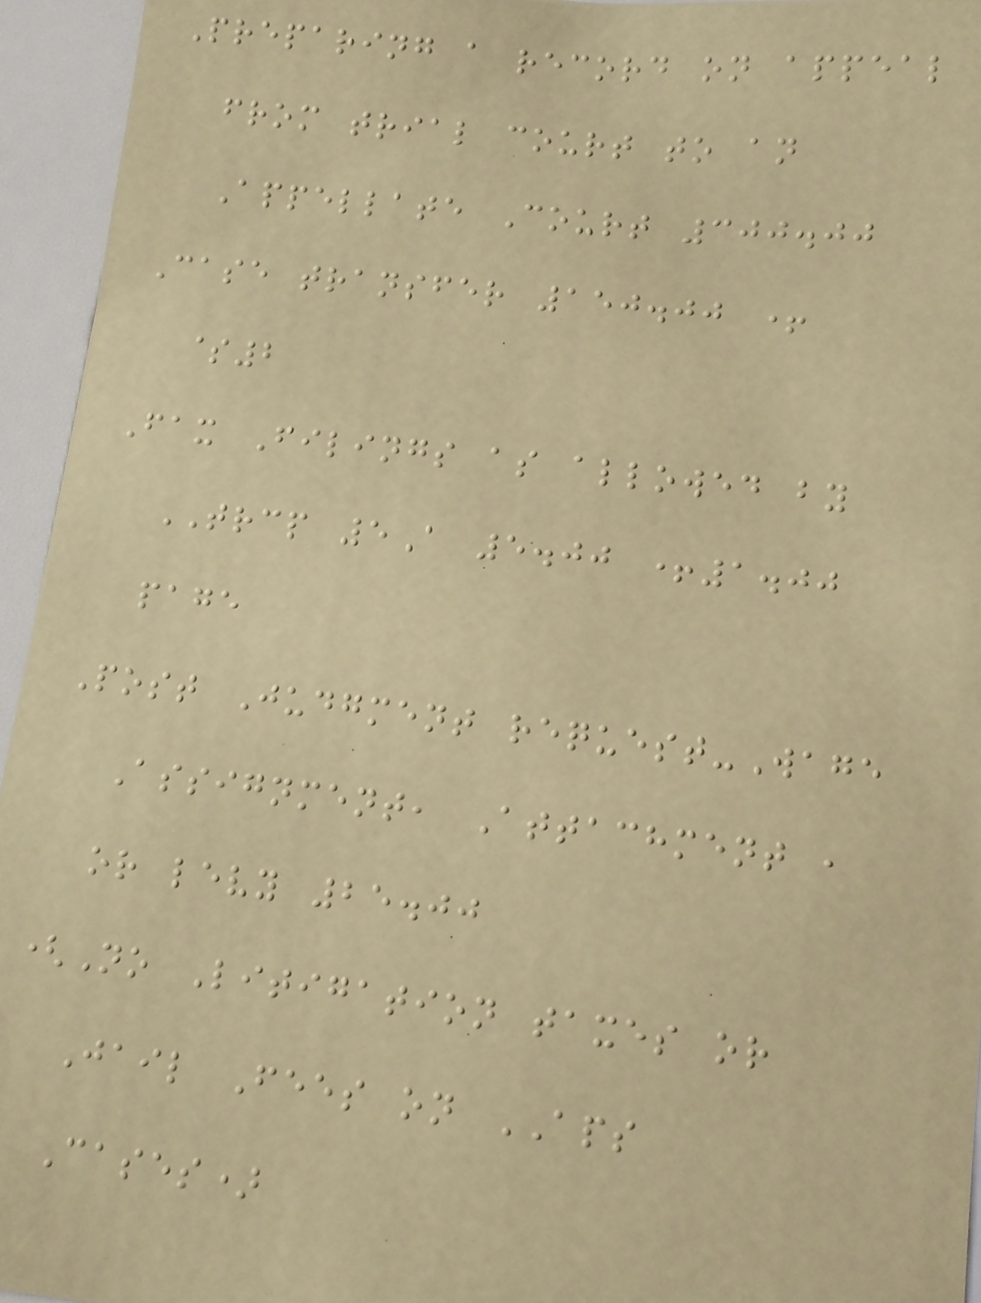Preparing a record on appeal
from trial court to an
Appellate Court 300.00
Case transfer 150.00 +
$2
Fax Filings as allowed by
TRCP 5A 5.00 +1.00
page
Post Judgment request-Wage
Assignment, Attachment ,
or levy 25.00
(No Litigation taxes or
Jail Fees on APS
Cases)
